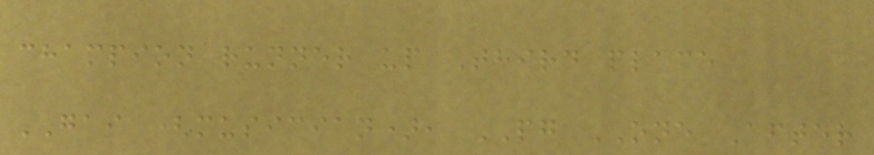champion runner up Third place
GAI (musician), PG ONE After
